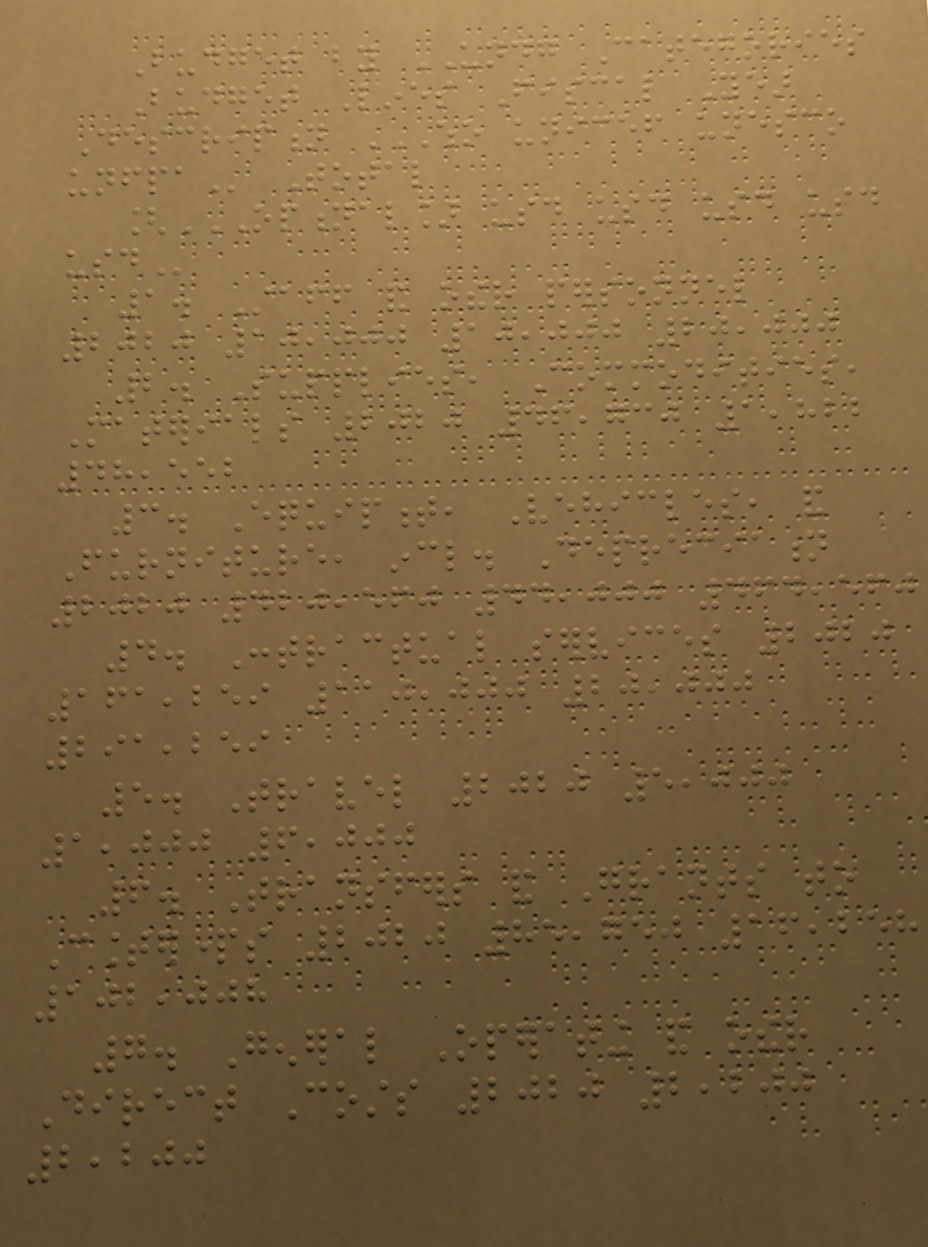Budget by UNDG Categories
Budget Lines Fiscal Year
Description WHO UNICEF UNESCO
UNFPA Total
[OPTIONAL] USD USD USD USD
USD
1. Staff and other personnel
2020 10,000 10,000 20,000
2. Supplies, Commodities,
Materials 2020 46,730 1,822
48,552
3. Equipment, Vehicles, and
Furniture, incl. Depreciation
2020 420,560 44,000 464,560
4. Contractual services 2020
161,259 110,000 20,000
291,259
5. Travel 2020 5,000
1,000 6,000
6. Transfers and Grants to
Counterparts 2020 85,750 16,258
102,008
7. General Operating and other
Direct Costs 2020 2,200
2,200
